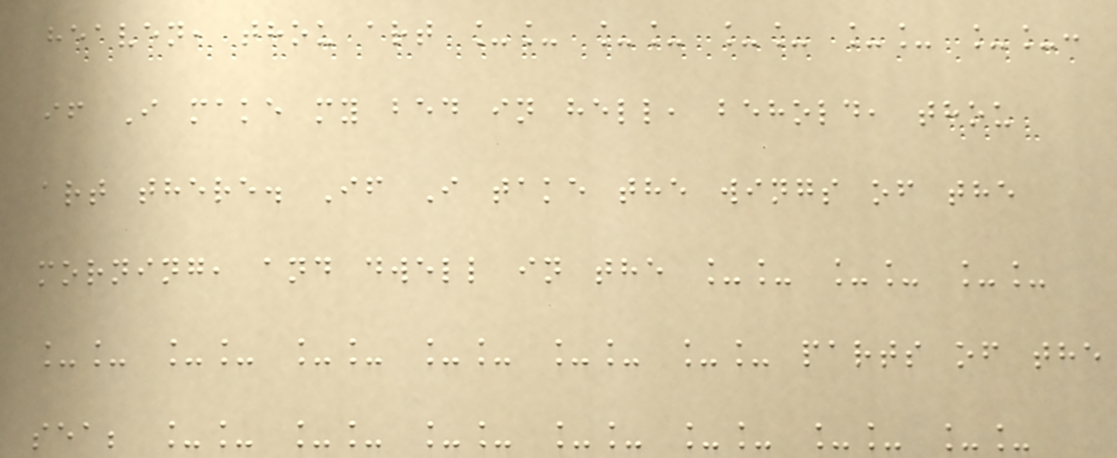heaven, thou art __ __ __ __ __:
if I make my bed in hell, behold, thou
art there. If I take the wings of the
morning, and dwell in the __ __ __
__ __ __ __ __ __ parts of the
sea; __ __ __ __ __ __ __
